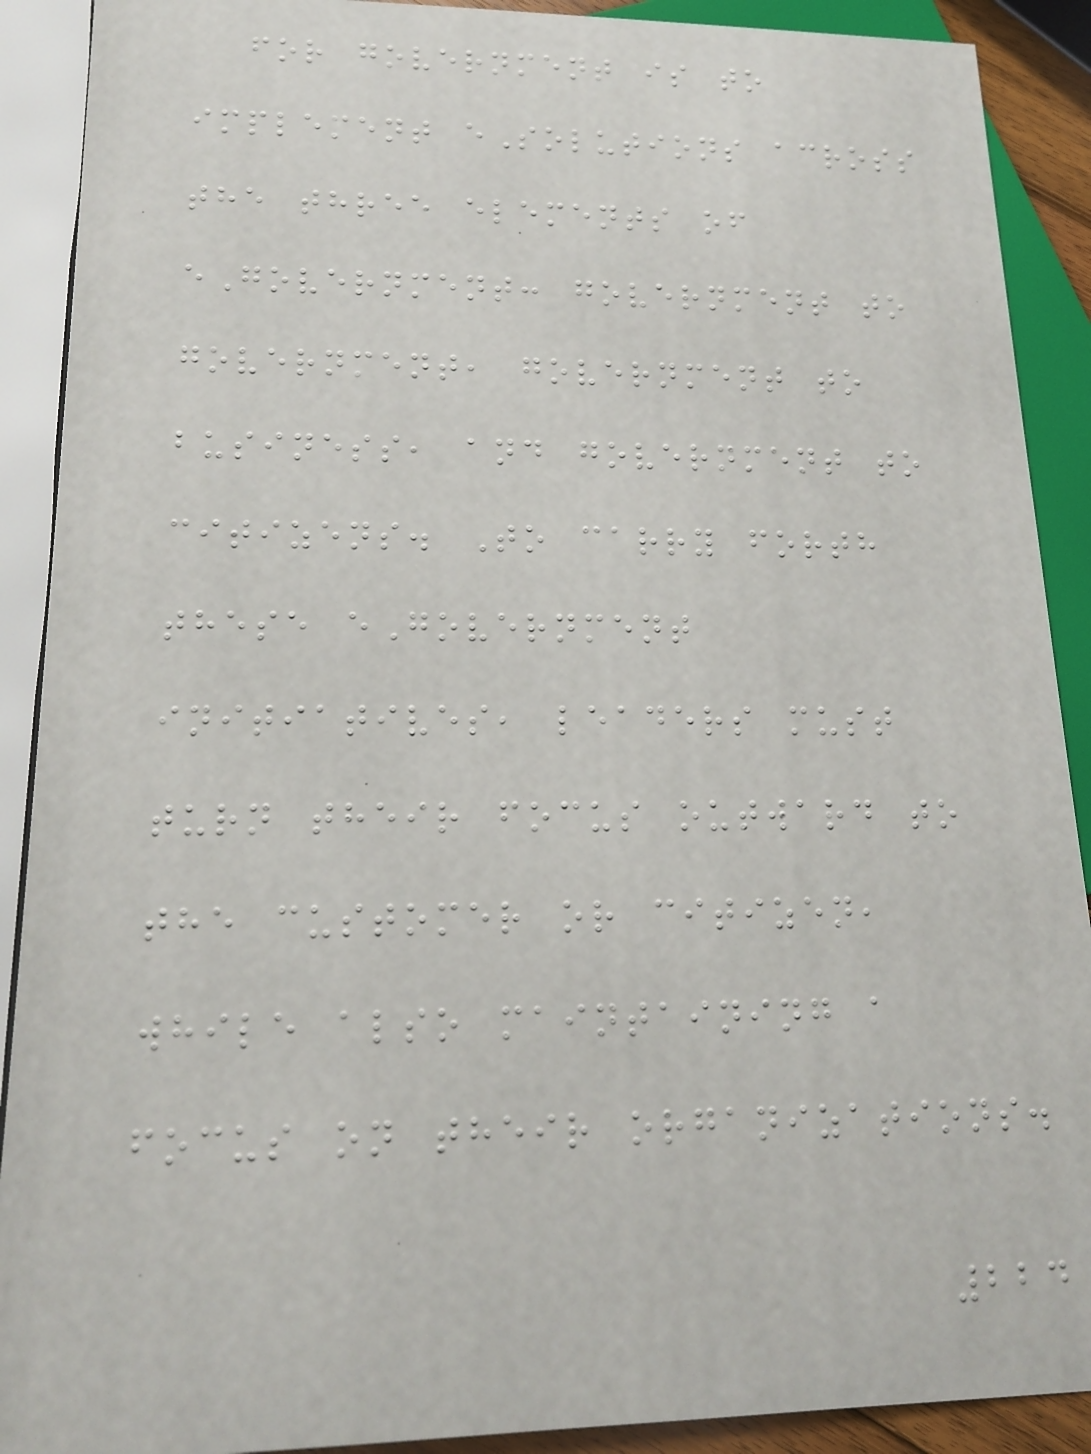for government is to
implement eSolutions across
the three elements of
eGovernment: government to
government, government to
business, and government to
citizens. To carry forth
these eGovernment
initiatives, leaders must
turn their focus outward to
the customer or citizen,
while also maintaining a
focus on their organizations.
224
